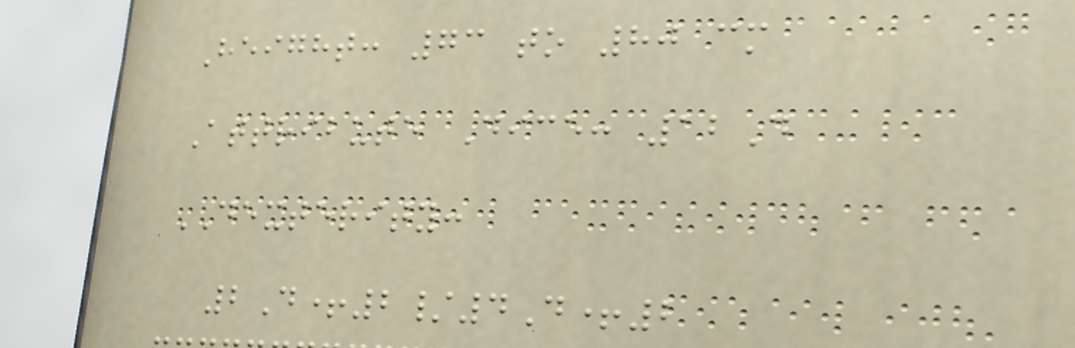Height: 73 to 80 cm
Attribute Dice: 12D
DEXTERITY:
2D+2/4D+2
